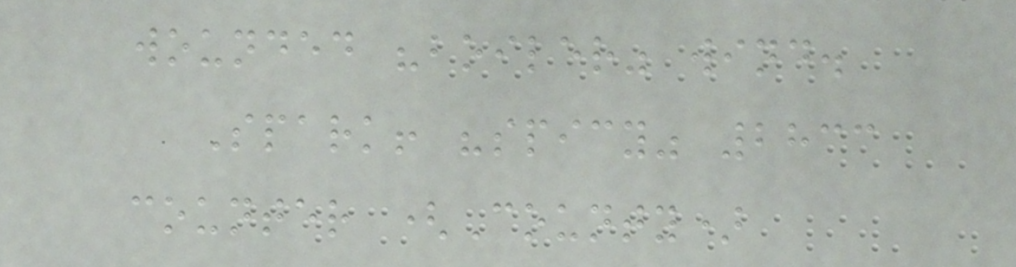wounded "boiler" wind.
Spark! "spicy" 2833
counter (County)
